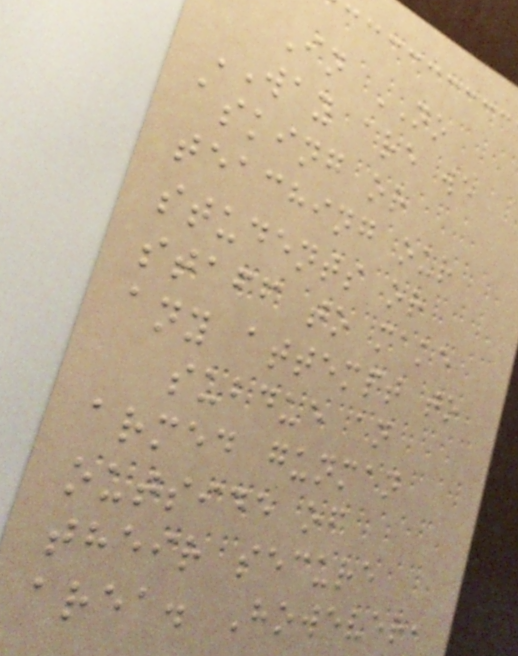In NO
WAY are we
asking or
teaching our
students or
staff to make
any attempt to
subdue an
armed gunman
outside of
their secure
area. However,
